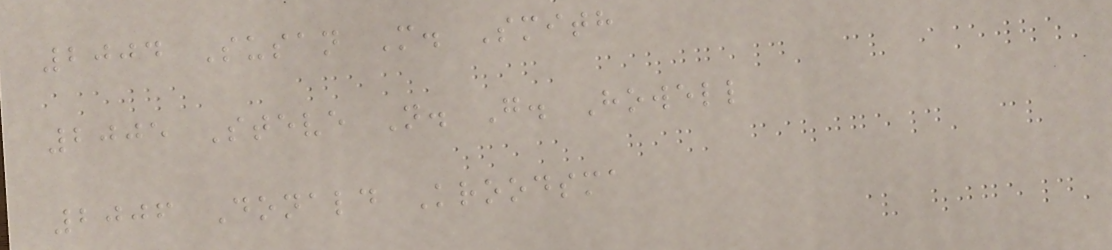2004 Susan M. Smith
2005 Steve N. G. Howell
2006 Donald Kroodsma
